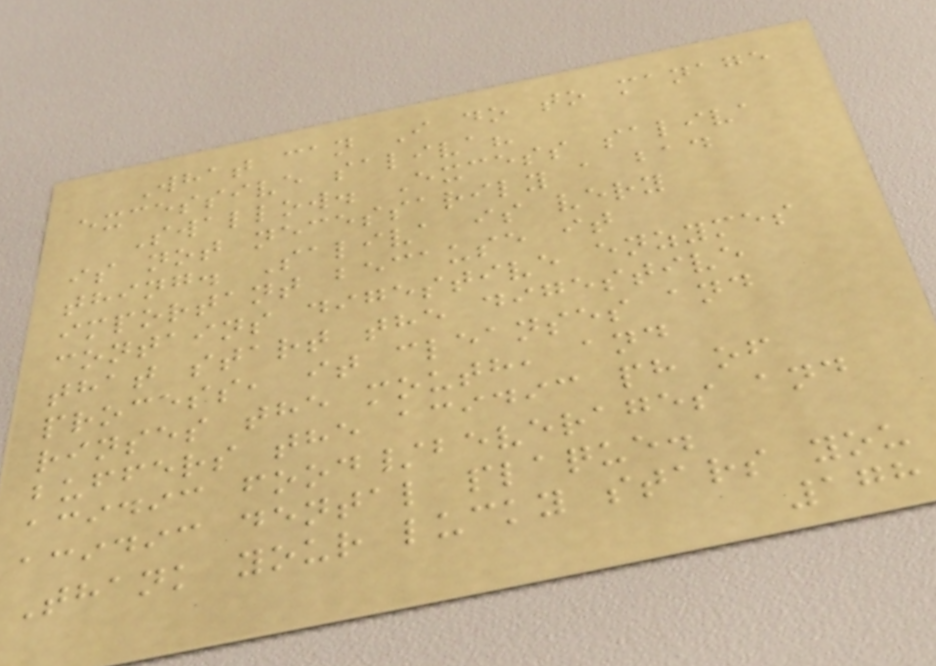What can I do to manage
excessive saliva?
Swallow. Excess saliva
is not necessarily a bad
thing. Saliva is very
important because it
contains digestive enzymes
that start the digestive
process, it cleanses and
rinses the mouth, and
buffers the acidic ph of
acidic food/beverages and
acidic dental plaque.
Thank your lucky stars you
178
